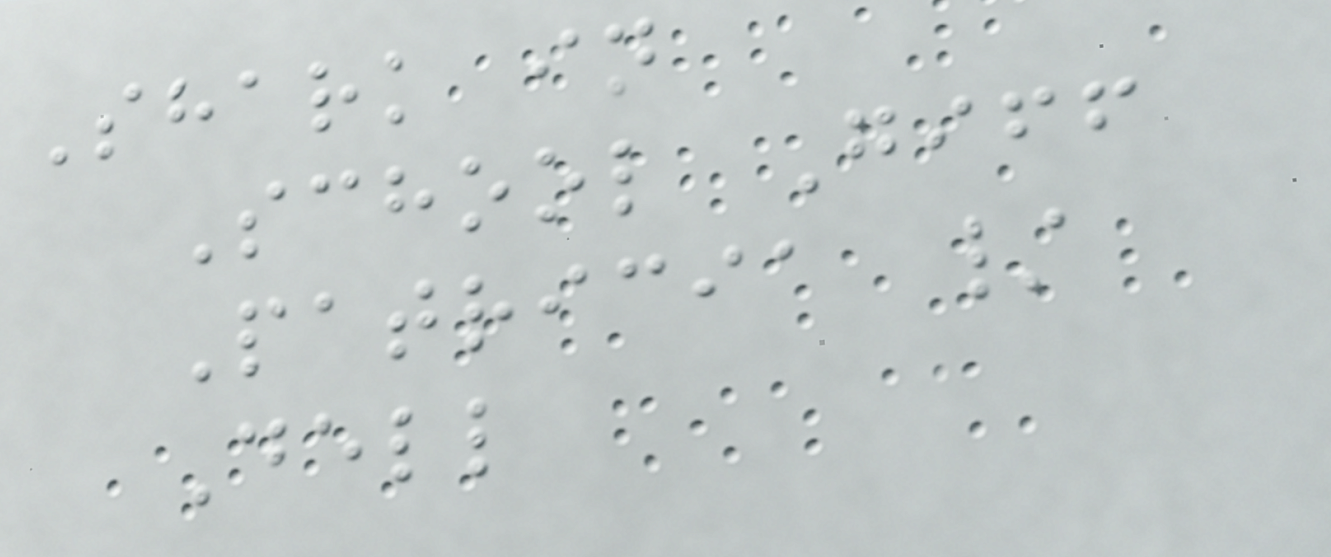Shark in
School Giff
Patricia /
Dell
